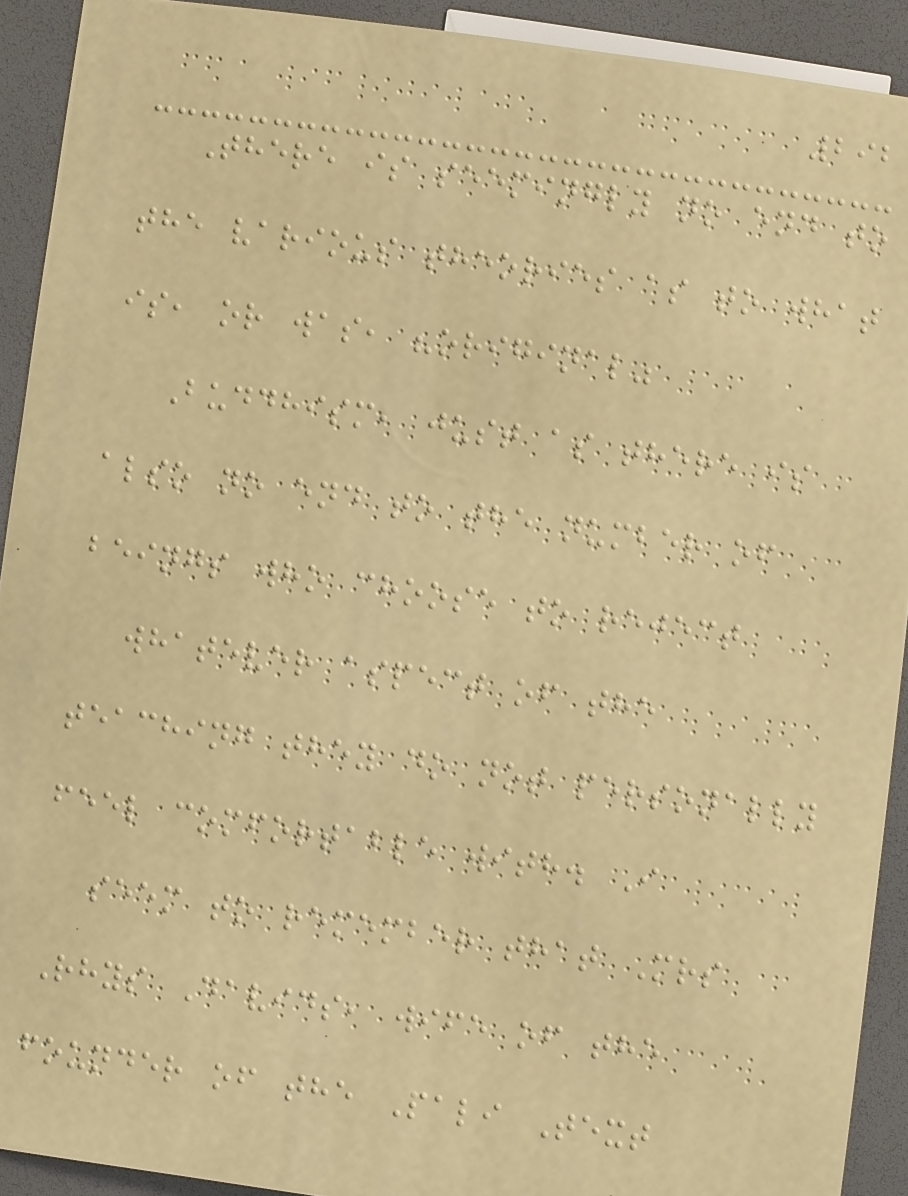292
There is seemingly no end to
the various theories as to what
is, or was, "original"
Buddhism, just as there is
also no end to the number of
beings who choose to reject
whatever aspect of the
teaching they do not personally
feel comfortable with. I
seem to remember that Mrs
Rhys Davids, wife of the
founder of the Pali Text
